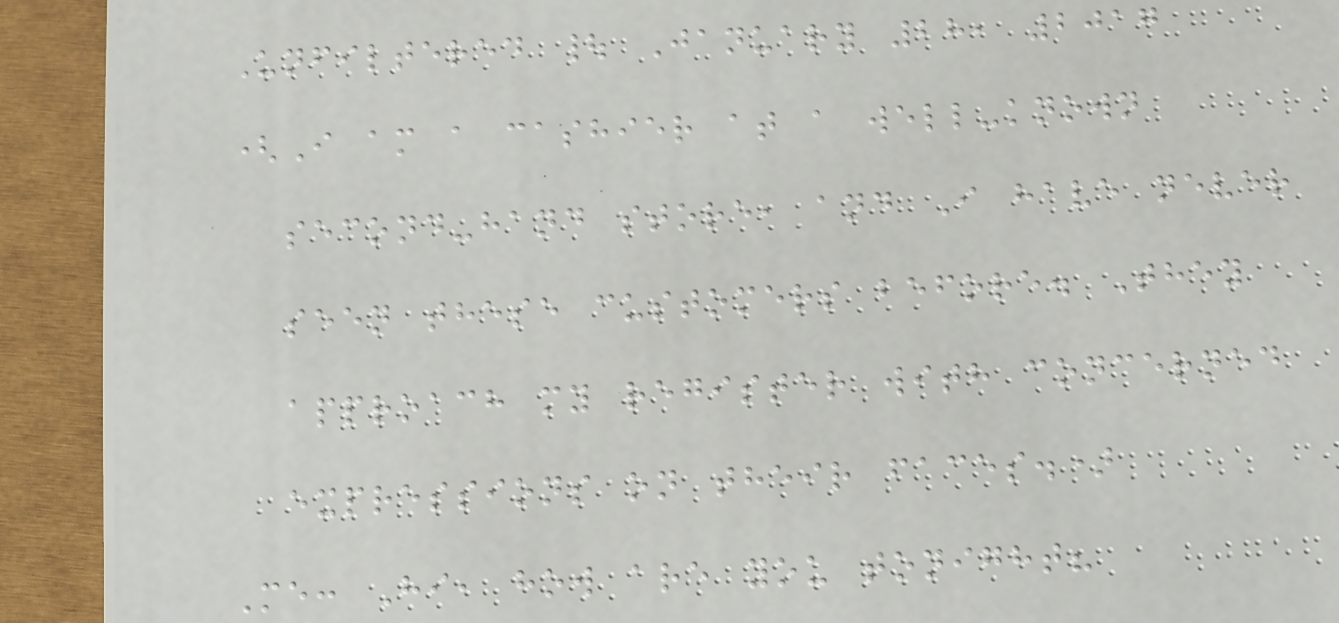Unfiltered | January 28, 2017
(I am a cashier at a well-known
second-hand store, and I have never
seen these customers before. They
approach my register with concerned
expressions on their faces.)
Me: Hi, how are you tonight?
